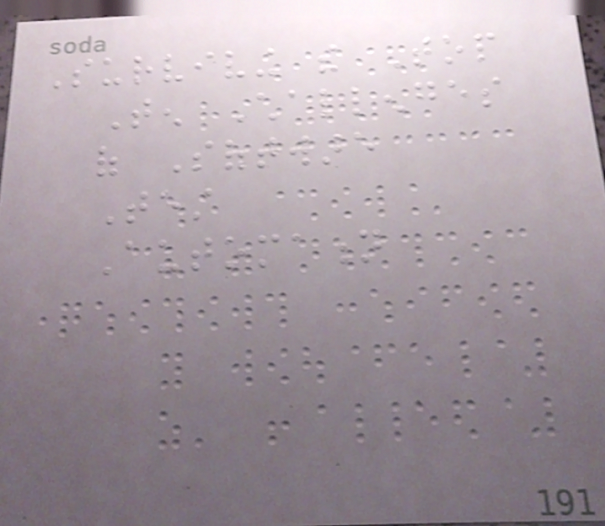Surviving the Top
Ten Challenges
of Software
Test
Automation
